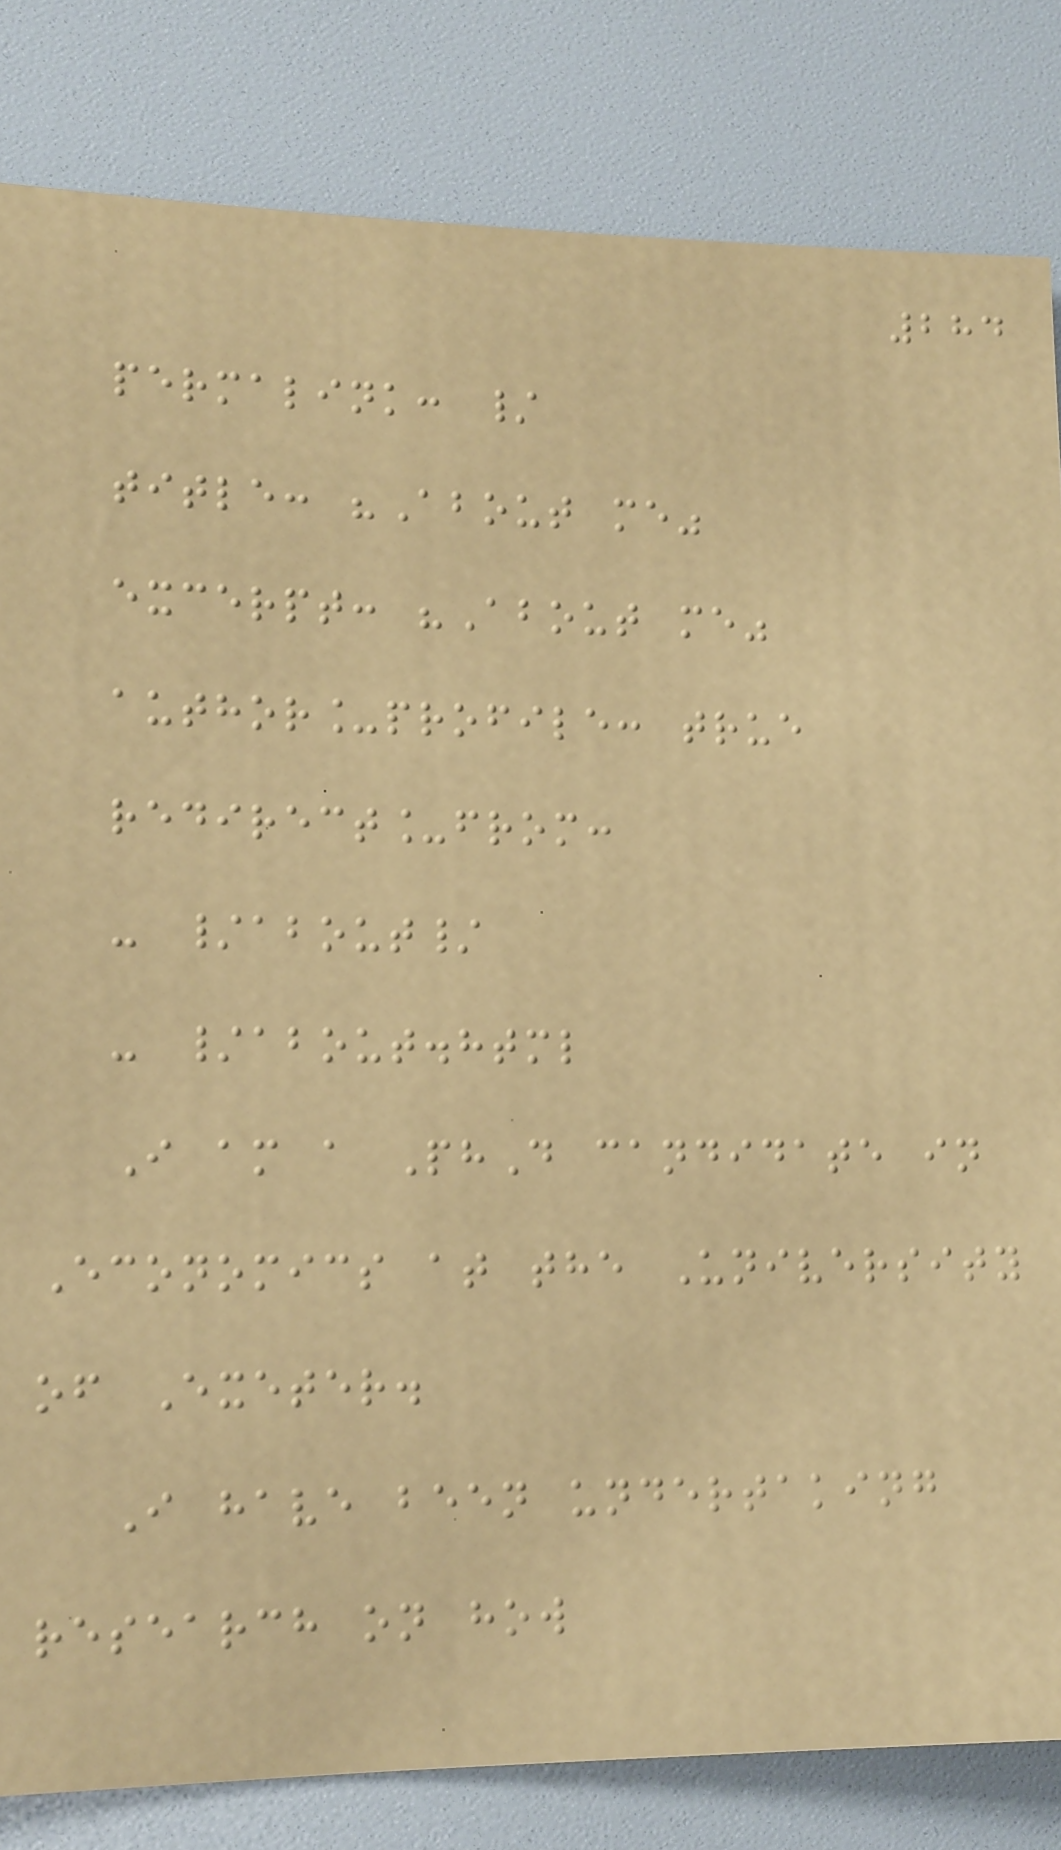284
permalink: /
title: "About me"
excerpt: "About me"
author_profile: true
redirect_from:
- /about/
- /about.html
I am a PhD candidate in
Economics at the University
of Exeter.
I have been undertaking
research on how
